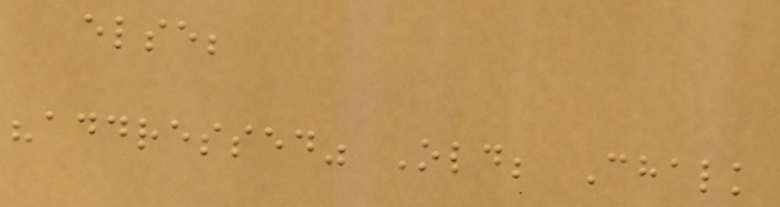else;
"addressed" Old; Chalk
